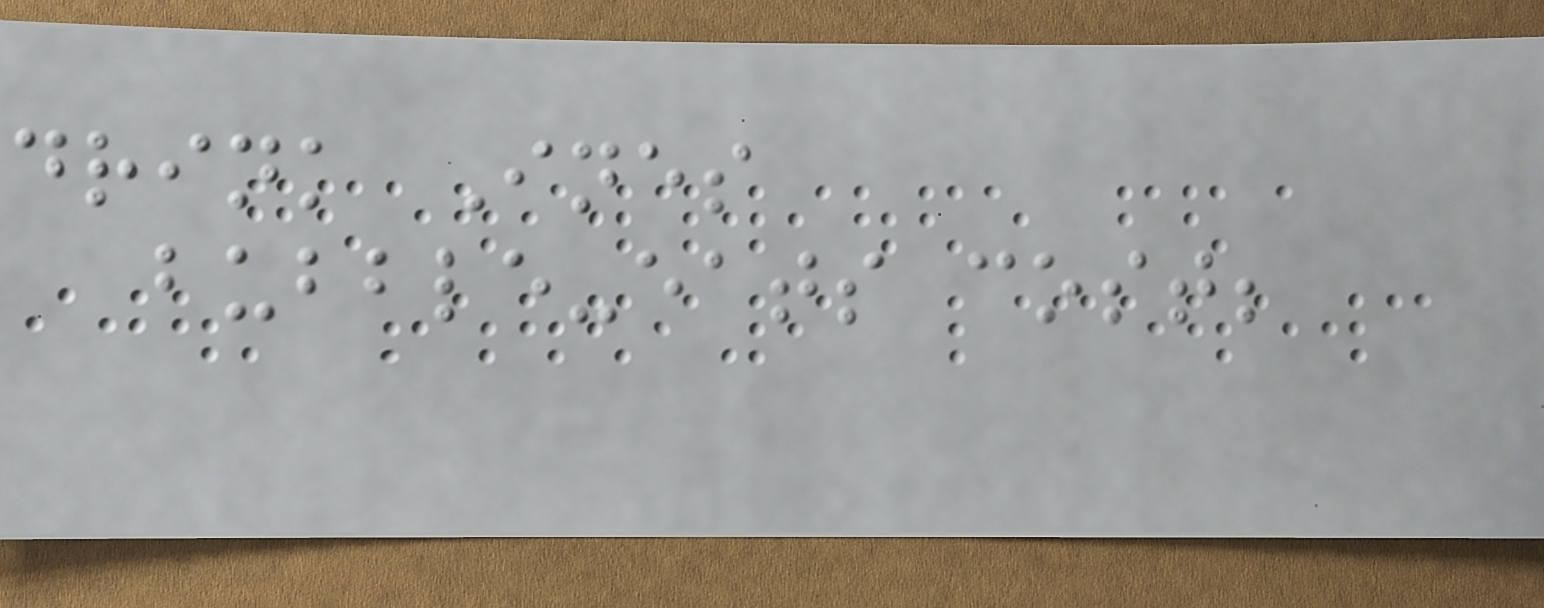drink Ines
bubble-eats cost;
